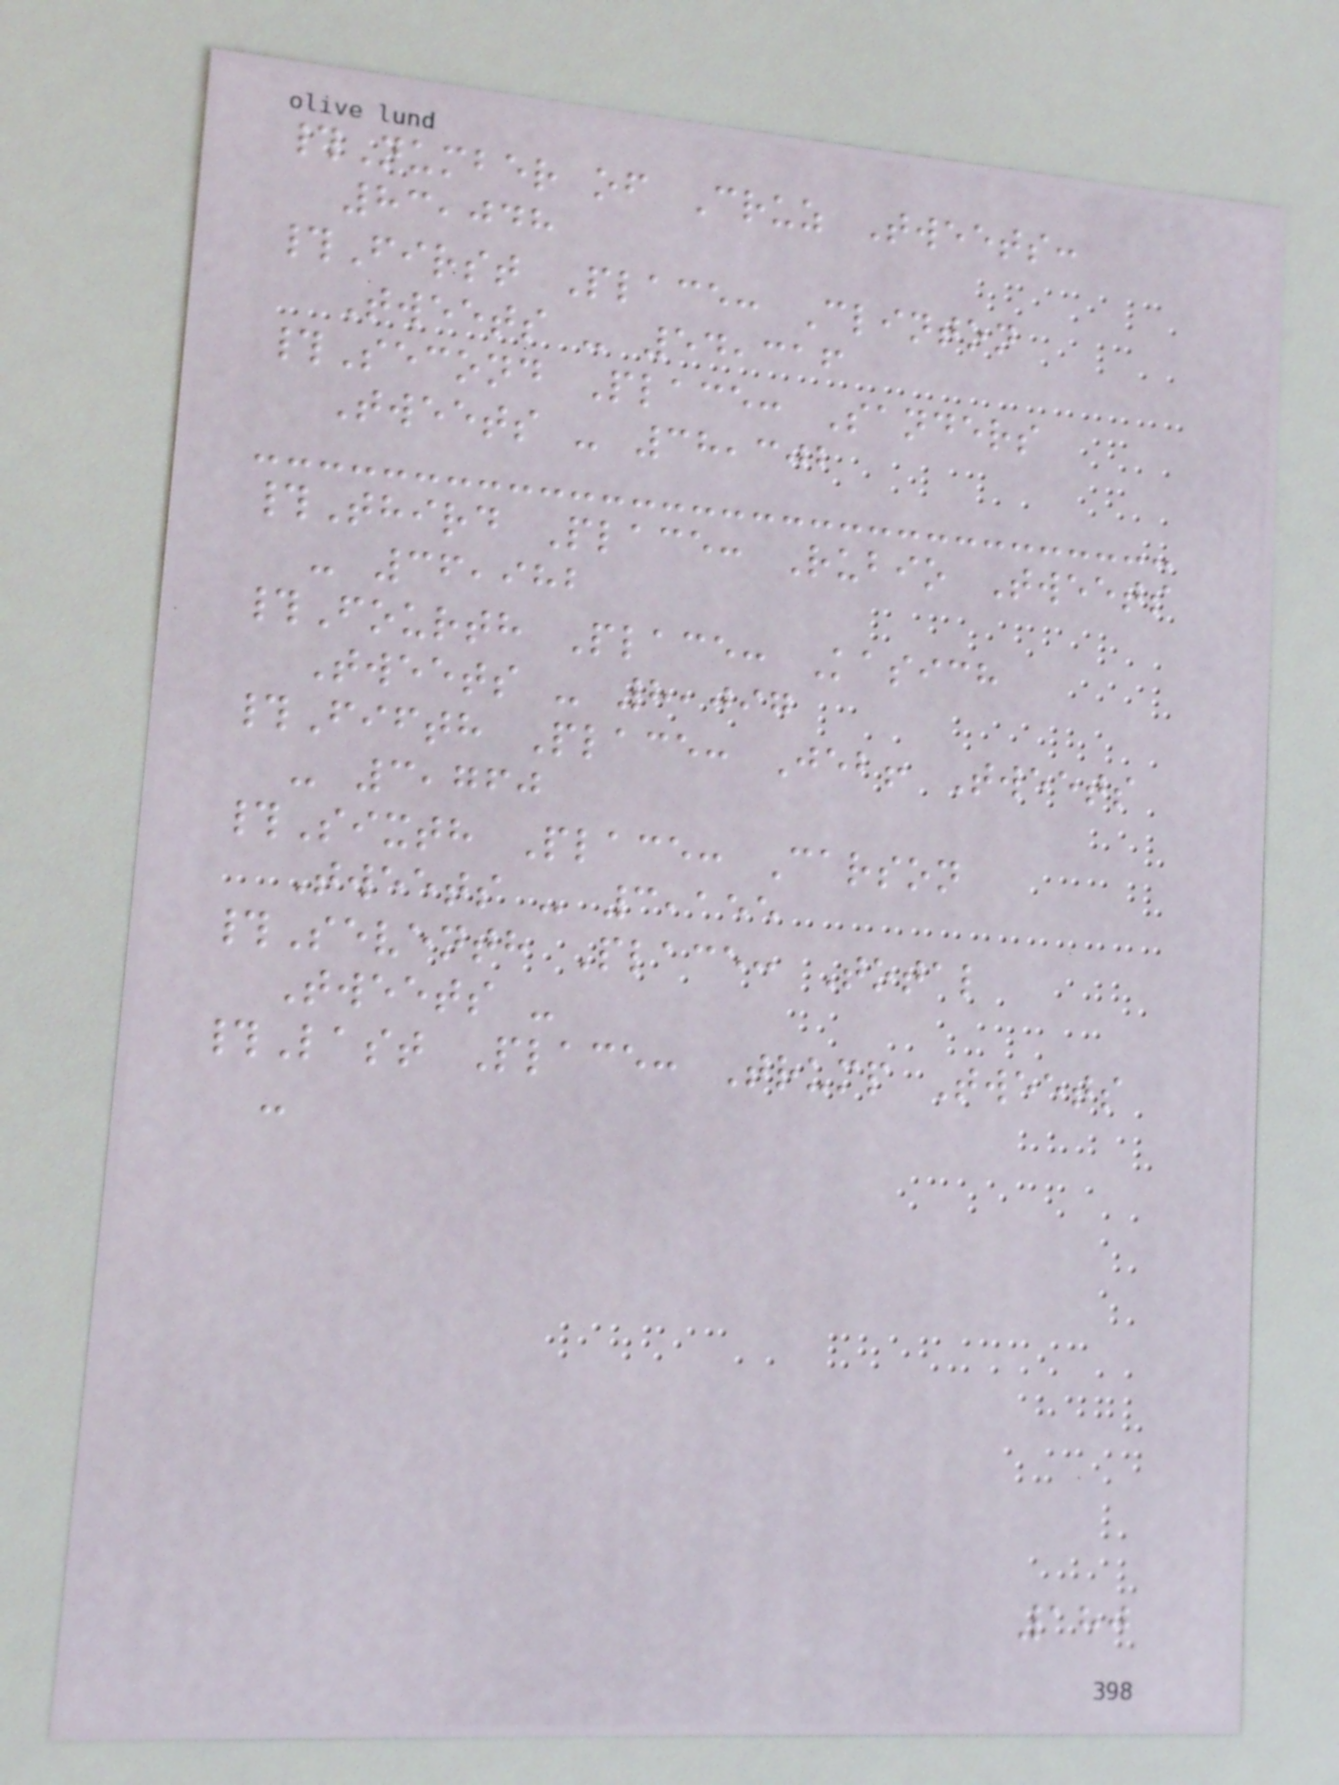#Number of Cruz Tweets:
83,048
#First Place: Clinton
Tweets - 54,316
#Second Place: Sanders
Tweets - 38,302
#Third Place: Rubio Tweets
- 36,982
#Fourth Place: Kasich
Tweets - 8,097
#Fifth Place: Jeb! Tweets
- 3,760
#Sixth Place: Carson
Tweets - 3,155
#Seventh Place: Total
Tweets -
#Last Place: Trump Tweets
-
180
